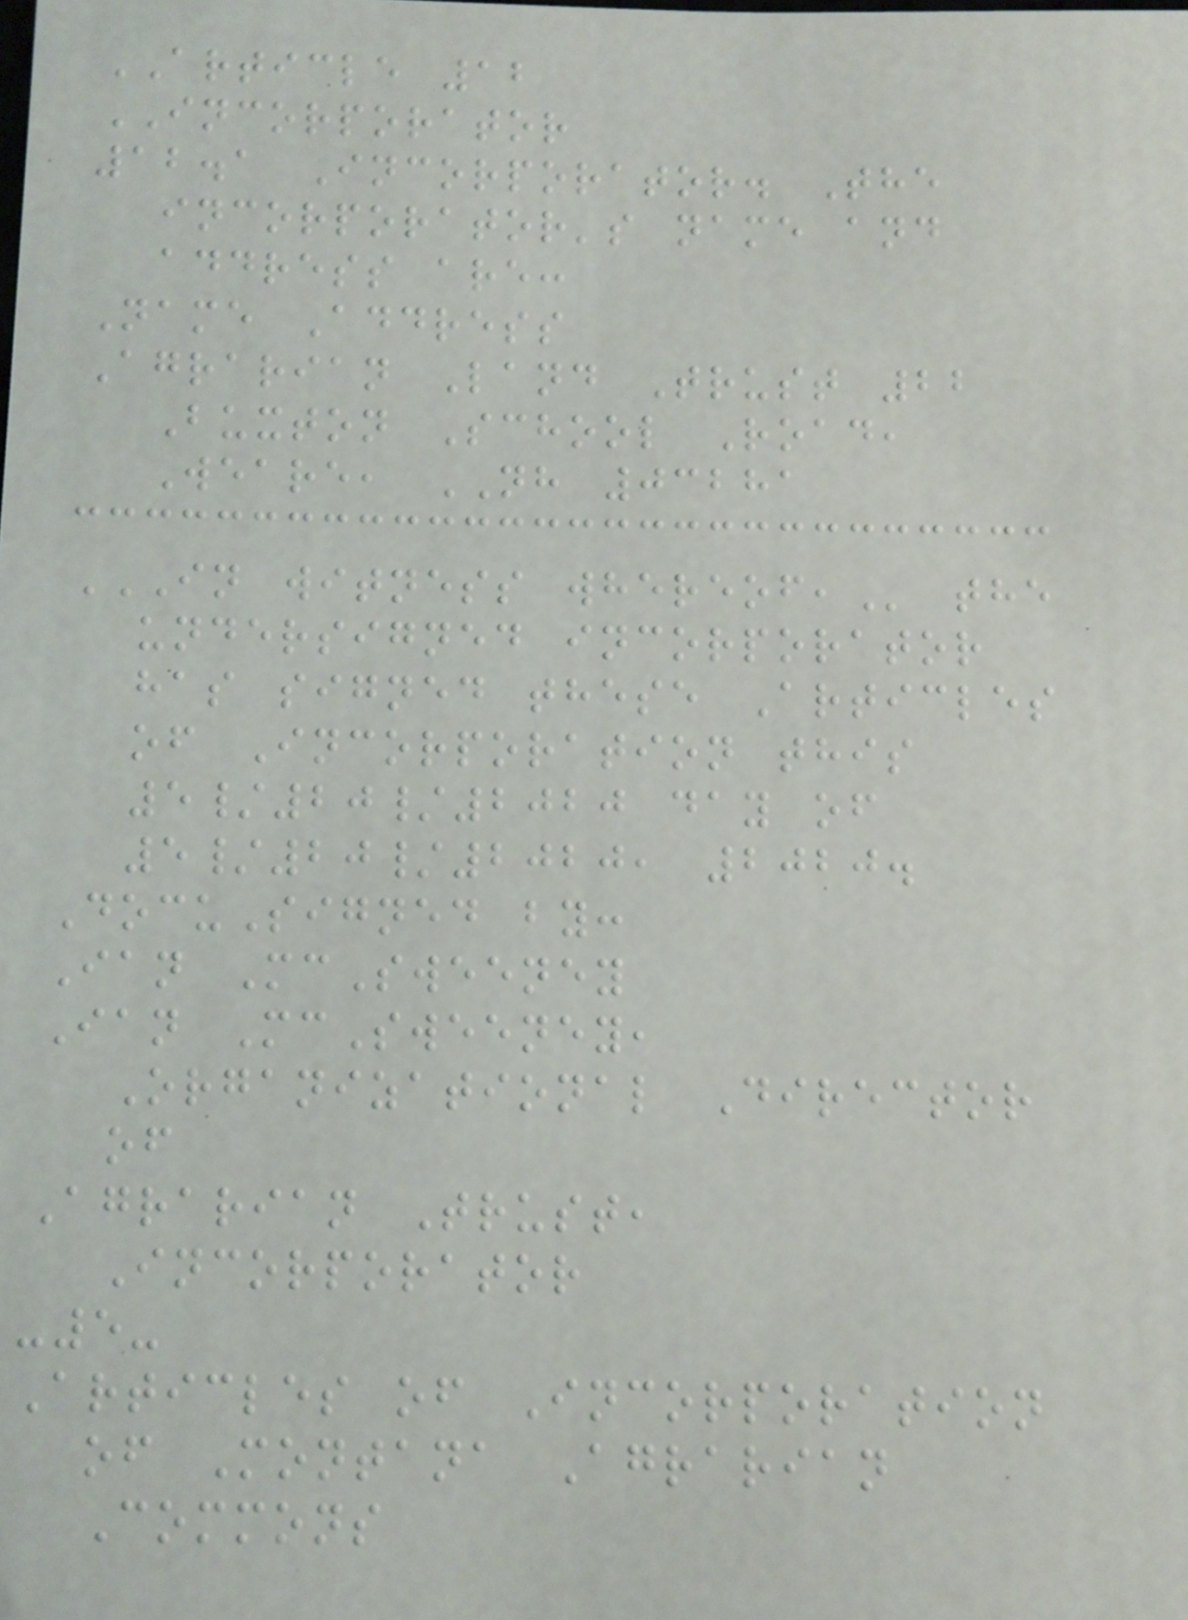ARTICLE 12
INCORPORATOR
12.1 Incorporator. The
incorporator's name and
address are:
Name Address
Agrarian Land Trust 22
Buxton School Road,
Weare, NH 03281
IN WITNESS WHEREOF, the
undersigned incorporator
has signed these Articles
of Incorporation this
5/20/2020 day of
5/20/2020, 2020.
DocuSigned by:
Ian McSweeney
Ian McSweeney,
Organizational Director
of
Agrarian Trust,
Incorporator
-5-
Articles of Incorporation
of Montana Agrarian
Commons
